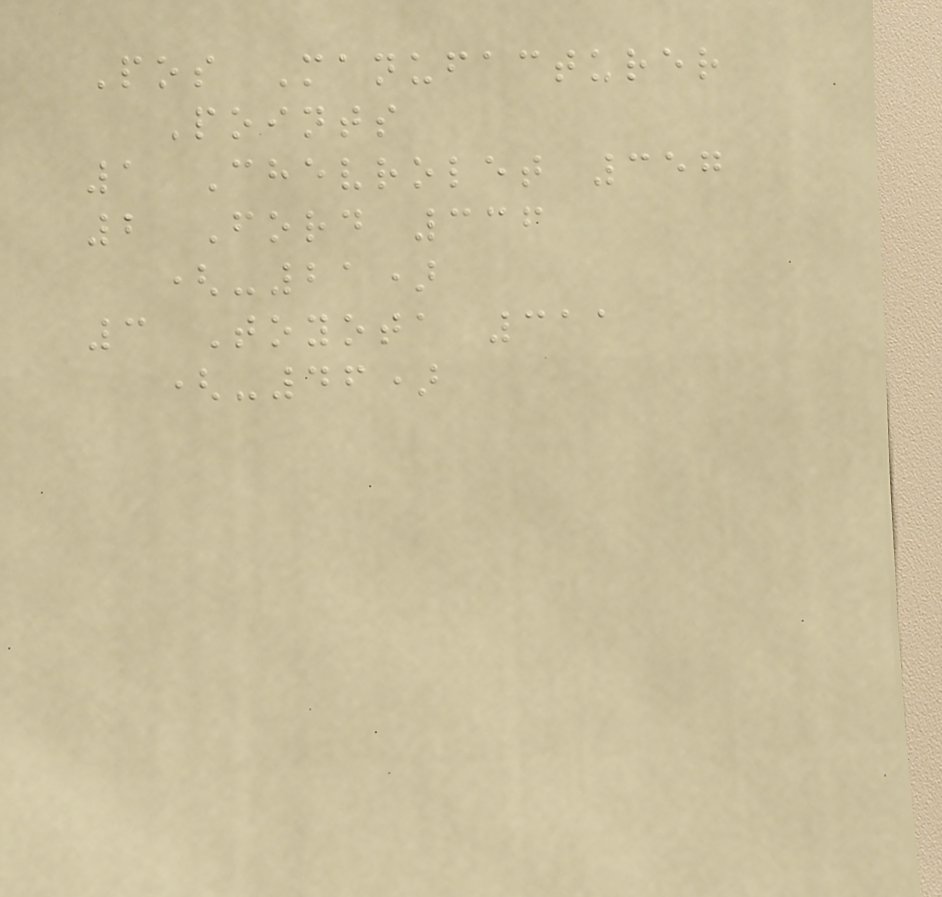Pos Manufacturer
Points
1 Chevrolet 357
2 Ford 336
(-21)
3 Toyota 311
(-46)
